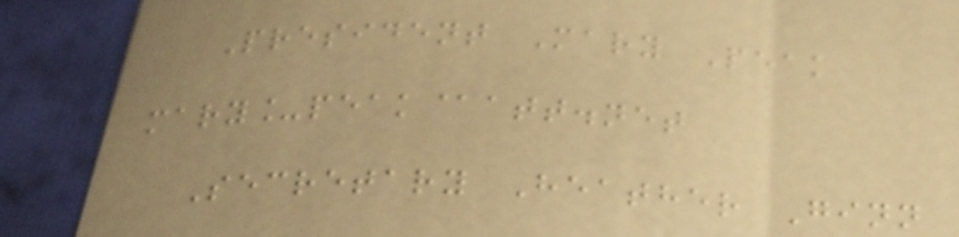President Mary Peak
mary_peak@att.net
Secretary Heather Ginn
